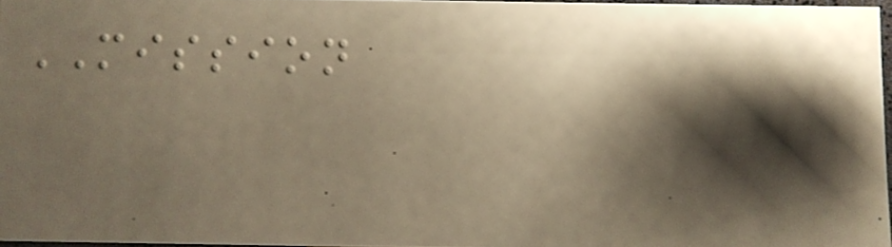MISSION
